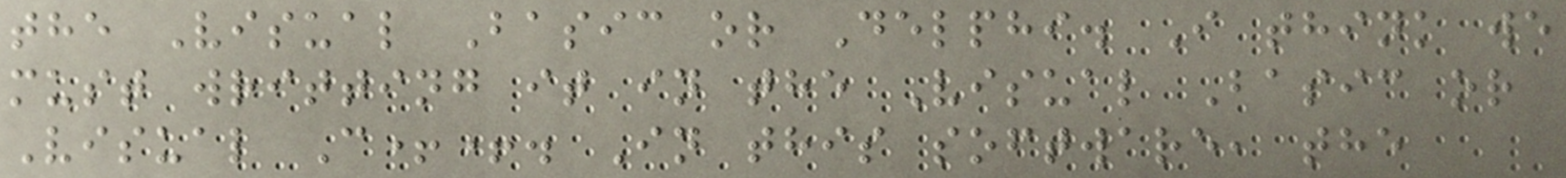the Visual Basic or Delphi. I think we
must writting it in the Visual Basic or
Visual C++. In this software, the
